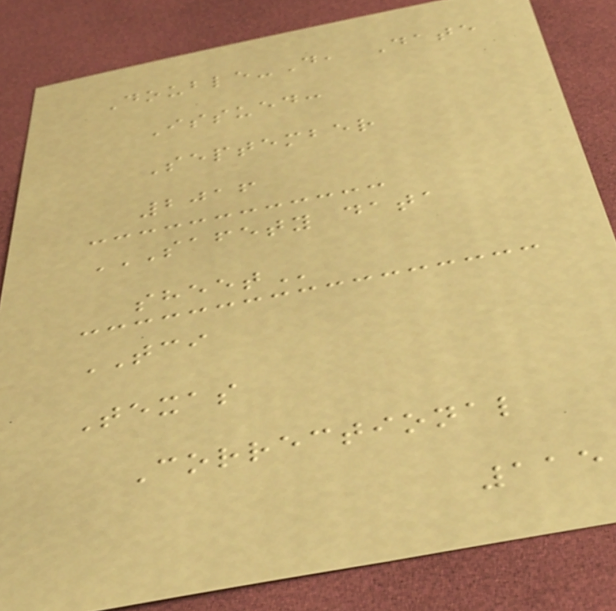Double-D, Date
Issued:
September
2016
SAFETY DATA
SHEET
TCI
Texas
Correctional
115
